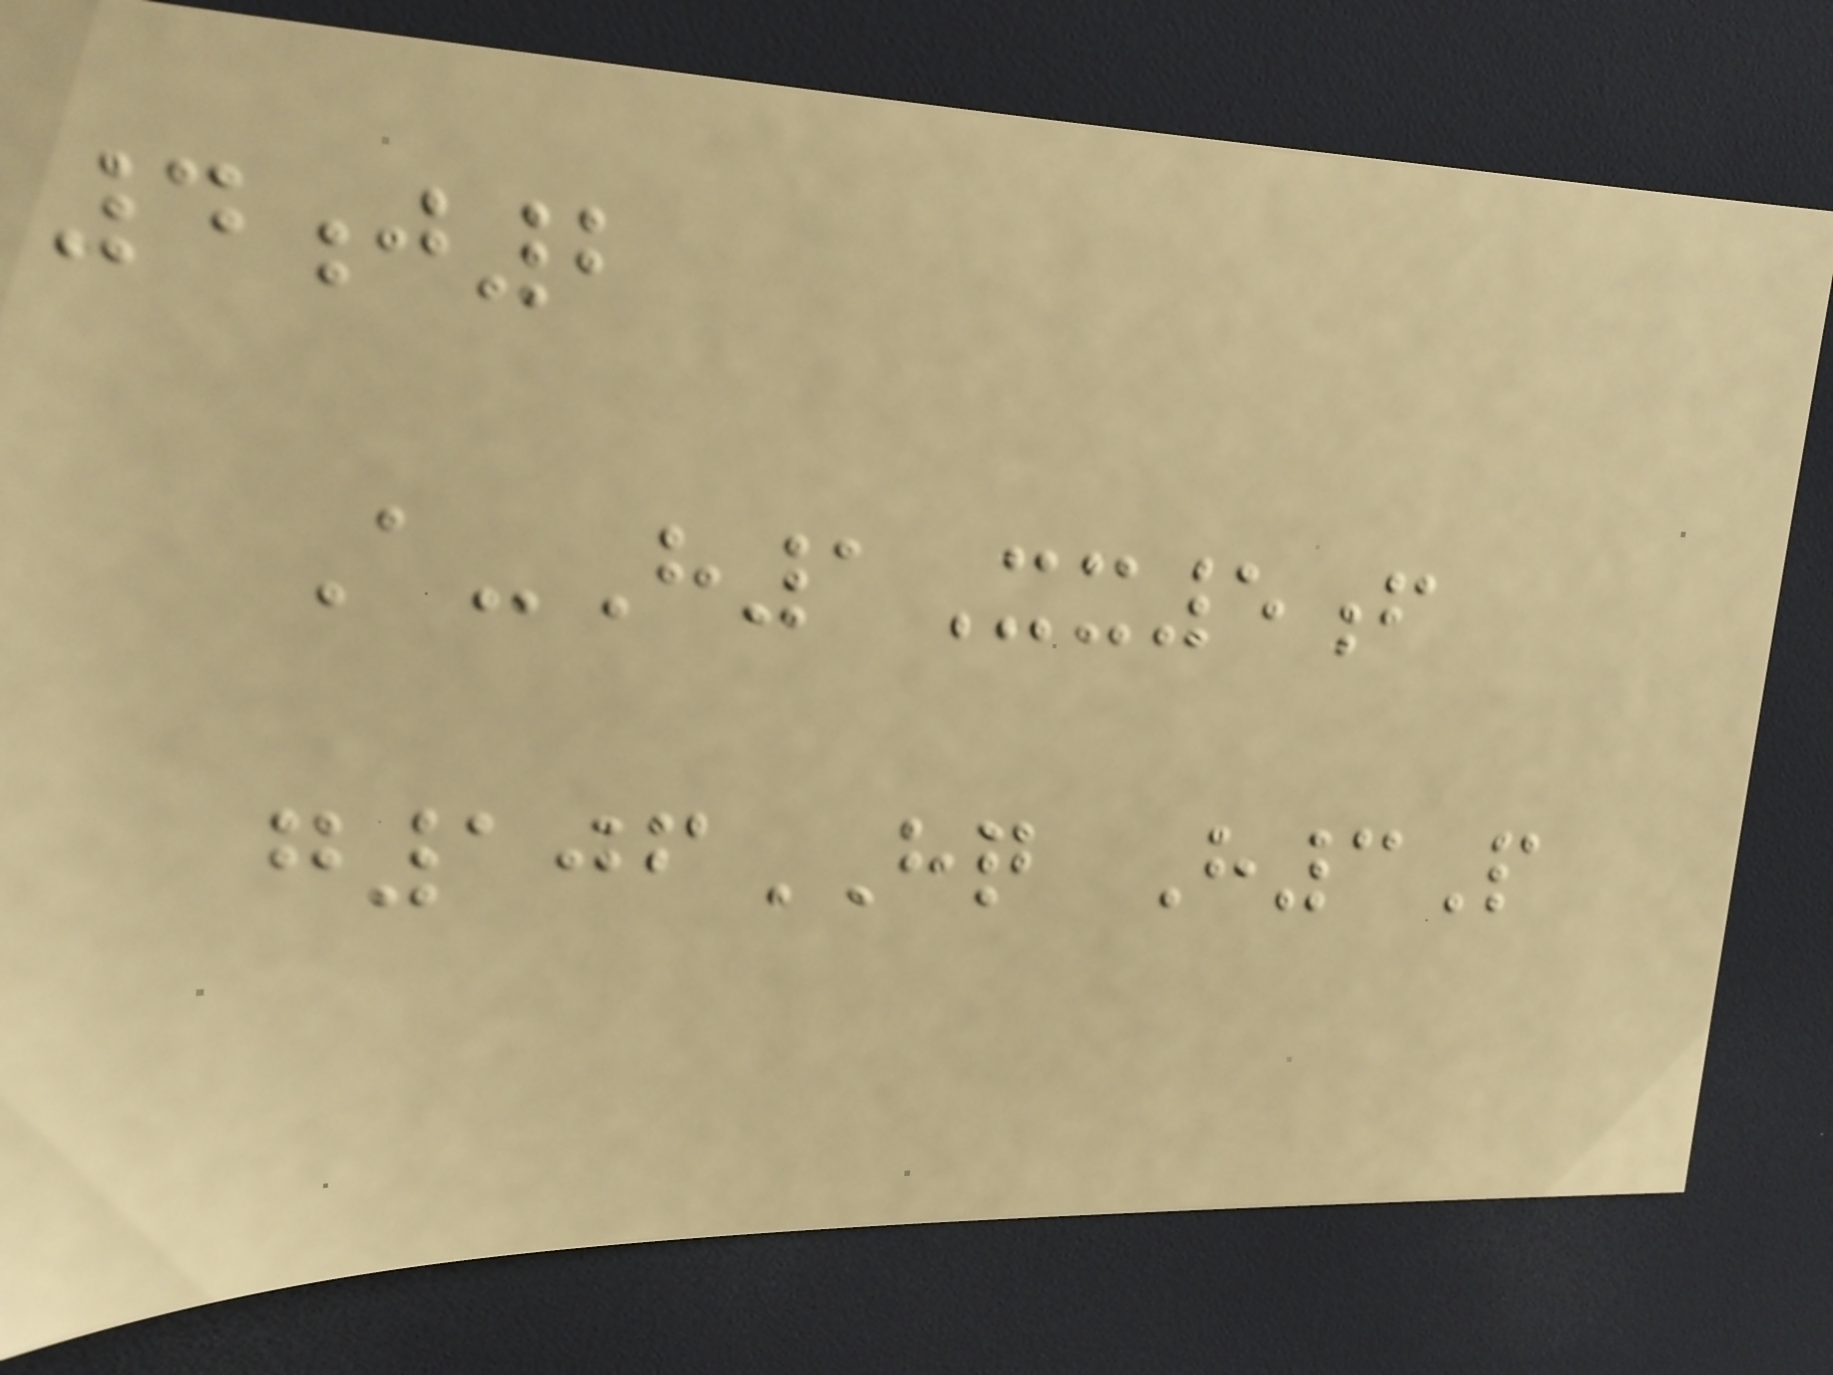4j2
A-H1Xx5f
g106HQ H3P
